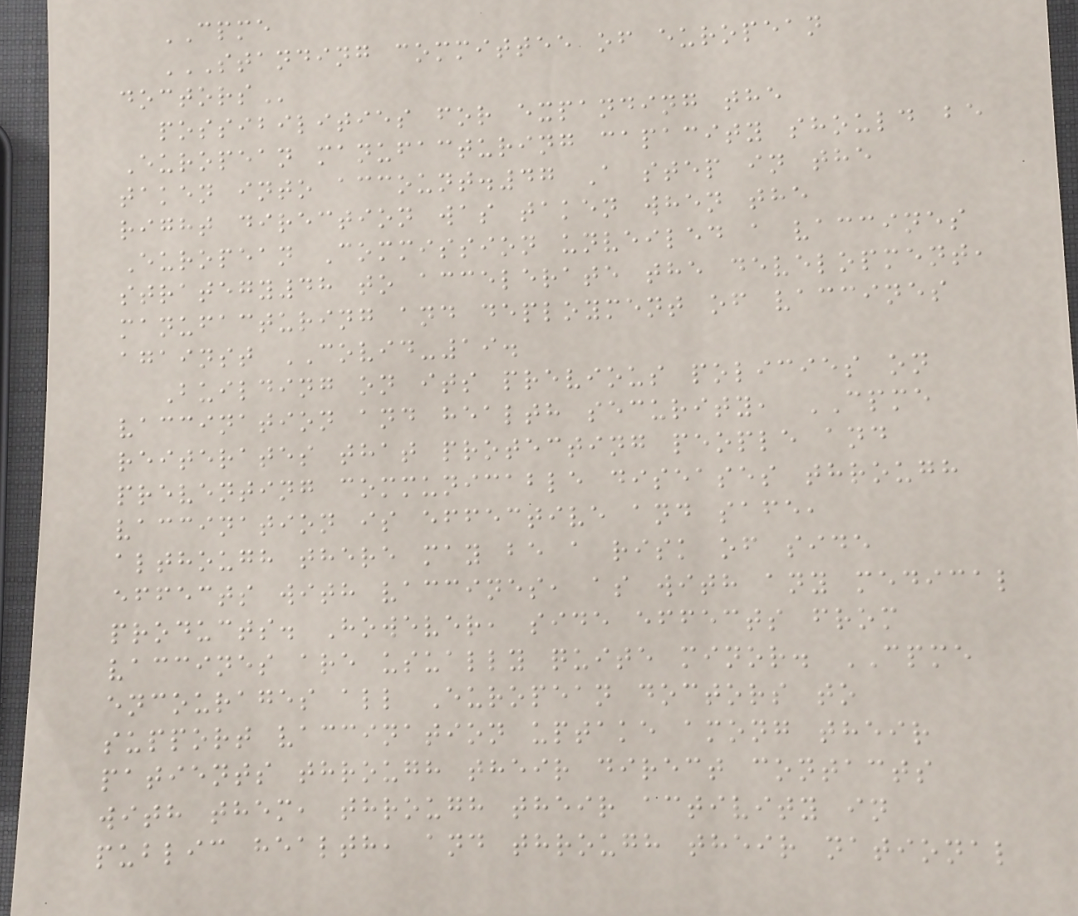CPME
STANDING COMMITTEE OF EUROPEAN
DOCTORS
possibilities for expanding the
European manufacturing capacity should be
taken into account.47 A step in the
right direction was taken when the
European Commission unveiled a vaccines
strategy48 to accelerate the development,
manufacturing and deployment of vaccines
against COVID-19.
Building on its previous policies on
vaccination and health security, CPME
reiterates that protecting people and
preventing communicable diseases through
vaccination is effective and safe,
although there may be a risk of side
effects with vaccines, as with any medical
products. However, side effects from
vaccines are usually quite minor. CPME
encourages all European doctors to
support vaccination uptake among their
patients through their direct contacts
with them, through their activity in
public health, and through their national
